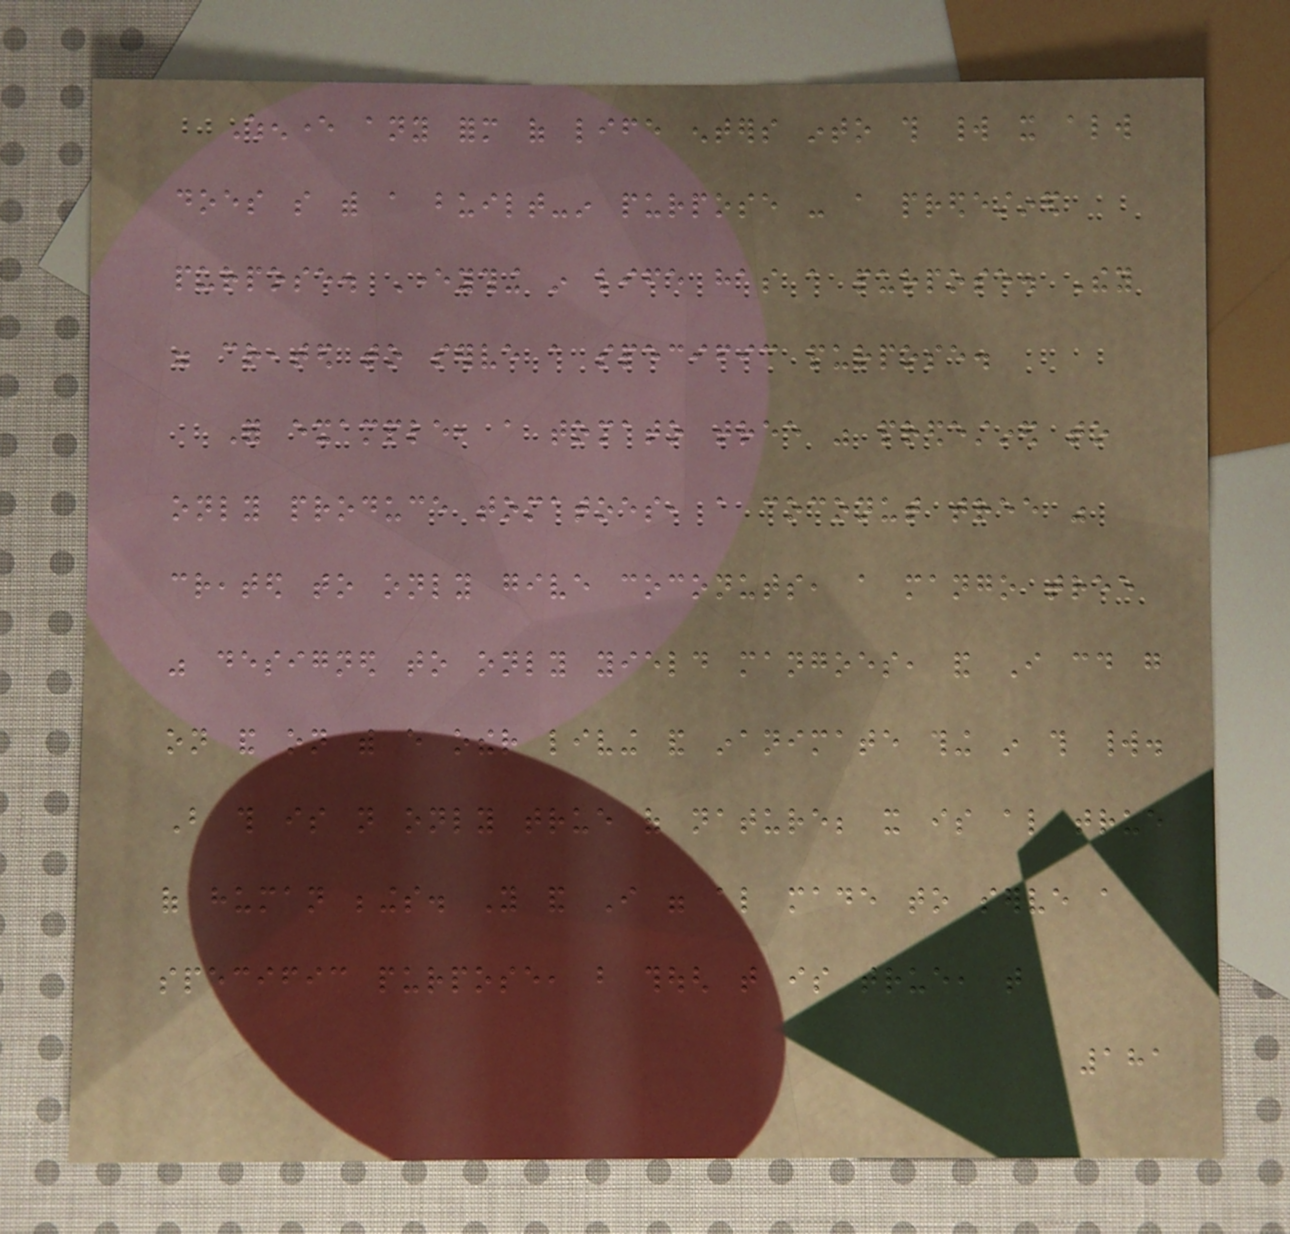Whenever any form of life enters into this world it always
does so with a built-in purpose - a predestined
purpose. Everything in life has a purpose. They
were created to serve a specific purpose.
For example, a tomato tree was predestined to
only produce tomatoes, a coconut tree was
created to only give coconuts, a mango tree
was designed to only yield mangoes, and I could go
on and on with every other living and inanimate thing in this world.
But this is not only true of nature; it is also true
of human beings. You and I were also made to serve a
specific purpose, but though that is true, that
181
